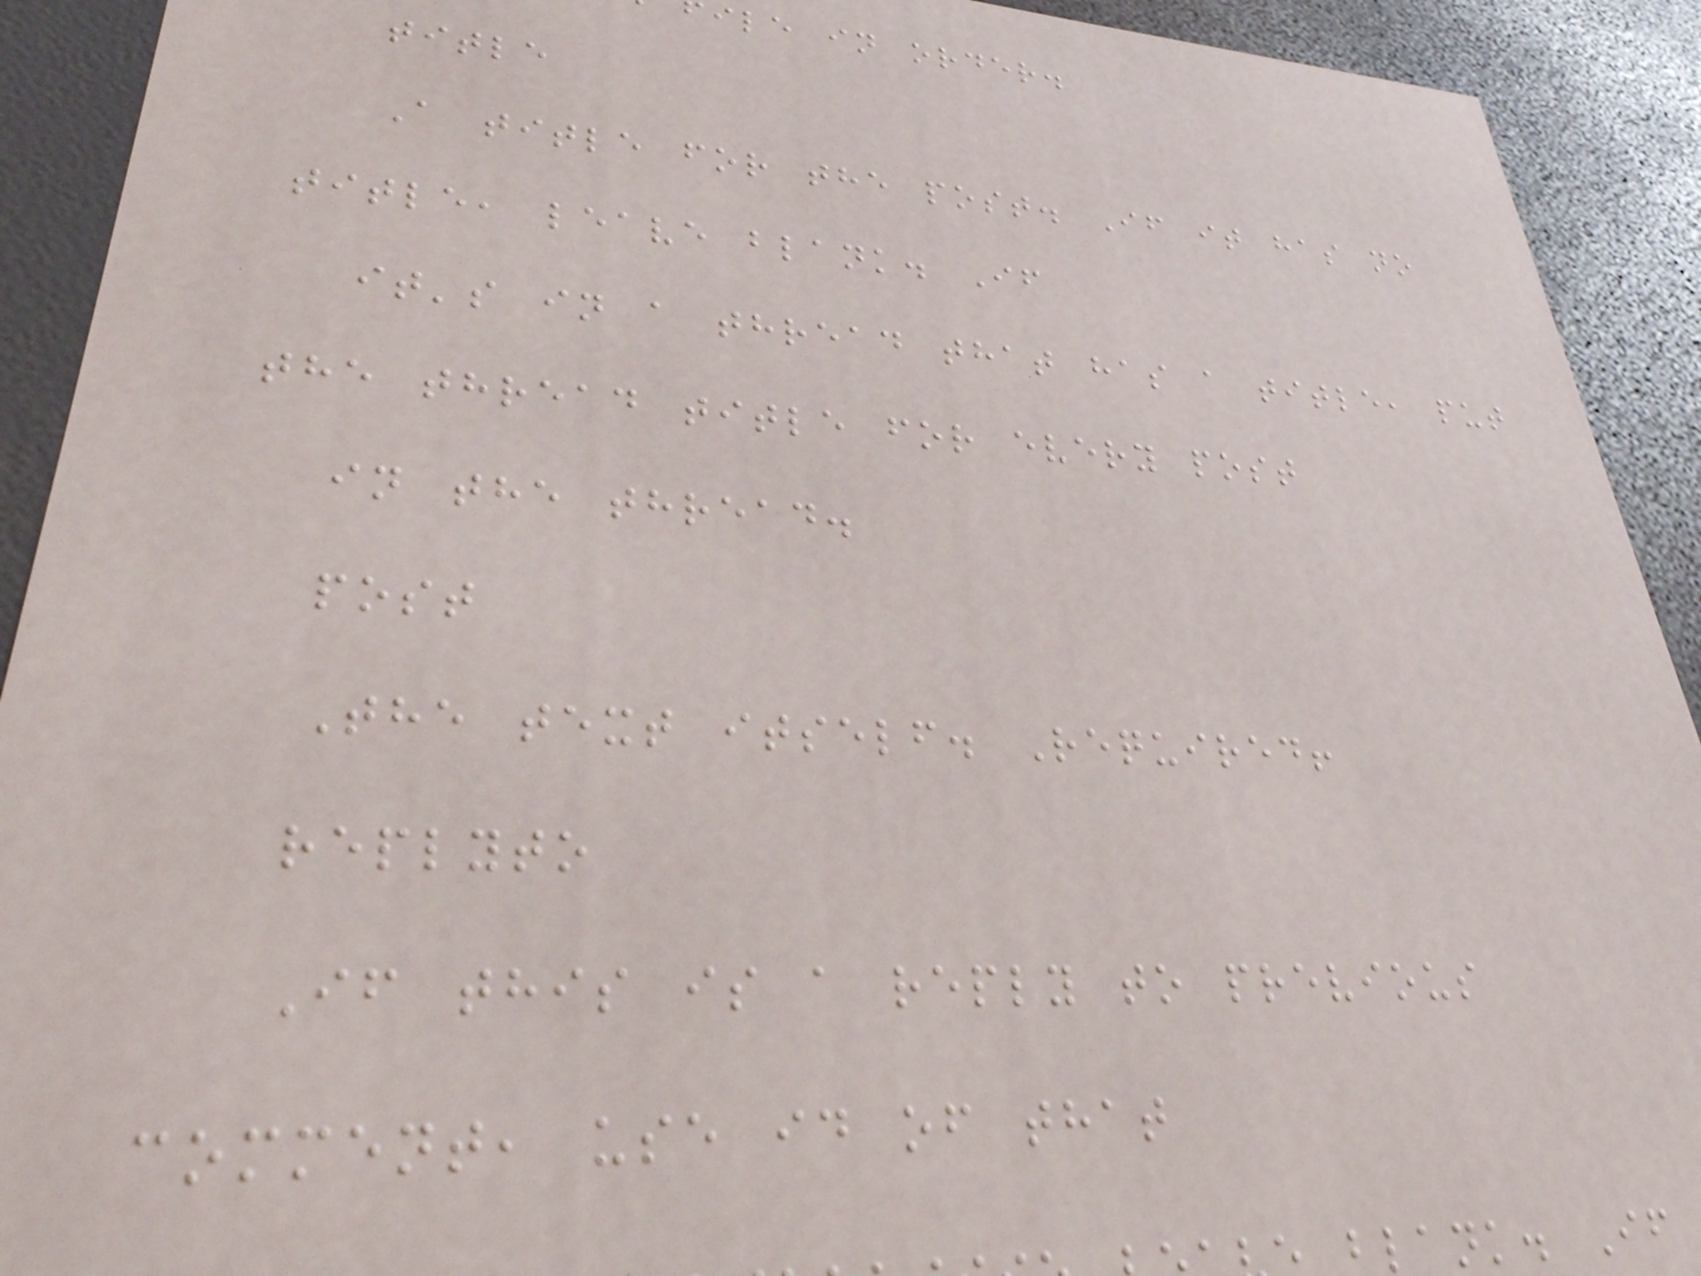ile in order.
title
A title for the post. If it has no
title, leave blank. If
it's in a thread that has a title, put
the thread title for every post
in the thread.
post
The text itself. Required!
replyto
If this is a reply to previous
comment, use id of that
blank. If
